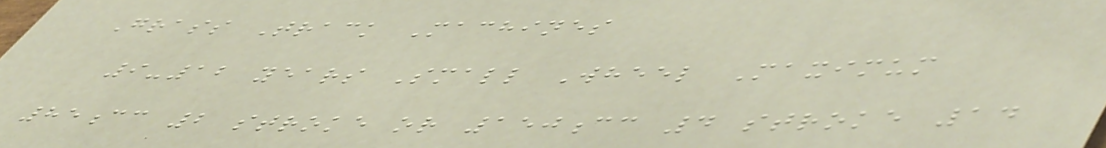Grass Track Machines
9-12 years Small Wheel Maximum
85cc 2 stroke or 150cc 4 stroke 14
